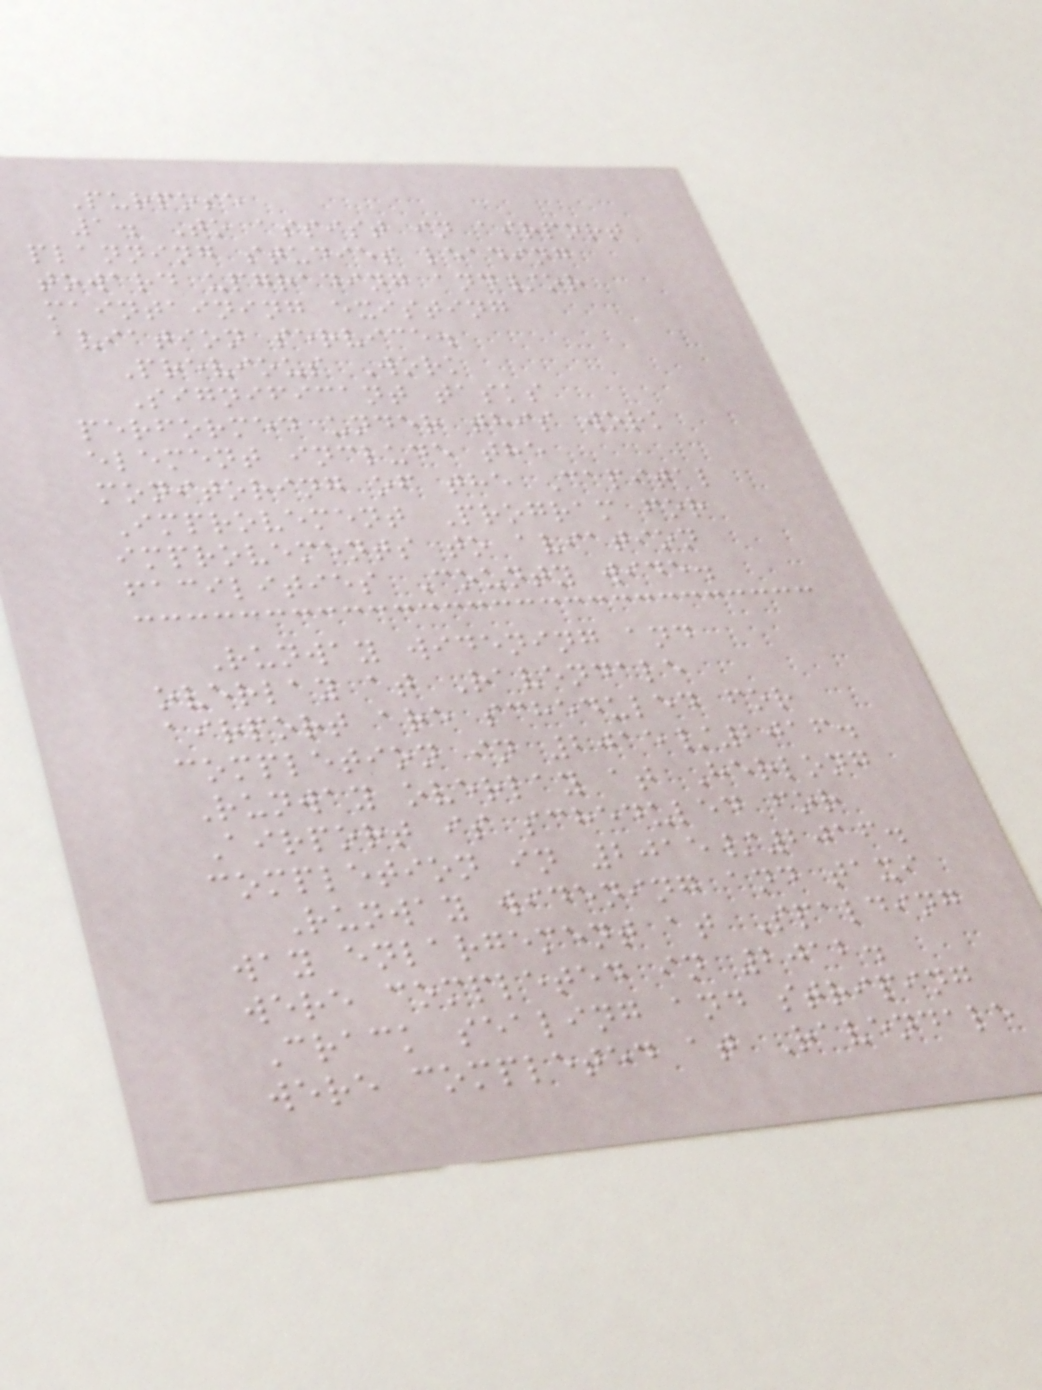Purpose
1. To assist in airport
planning studies leading
toward upgrading and/or
maintaining existing
aviation service.
Previous Work
Significant tasks
performed under this work
element include the
monitoring of the Capital
Improvement Program for
improvements to aviation
facilities County wide.
Runway widening and
overlay at Ravendale
airport are scheduled for
completion in 2015/2016.
Runway overlay at Herlong
Airport is scheduled for
completion in 2015/2016.
Runway widening and taxi
way enlargement at Spalding
were completed in 2012.
Crack sealing and striping
were completed at Ravendale
